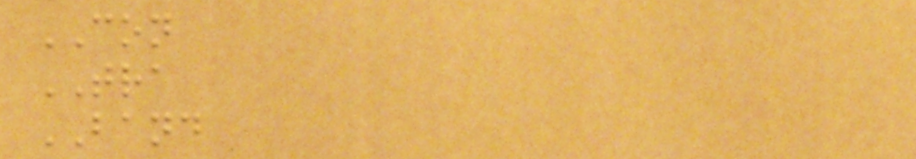CON
TRA
BAND
